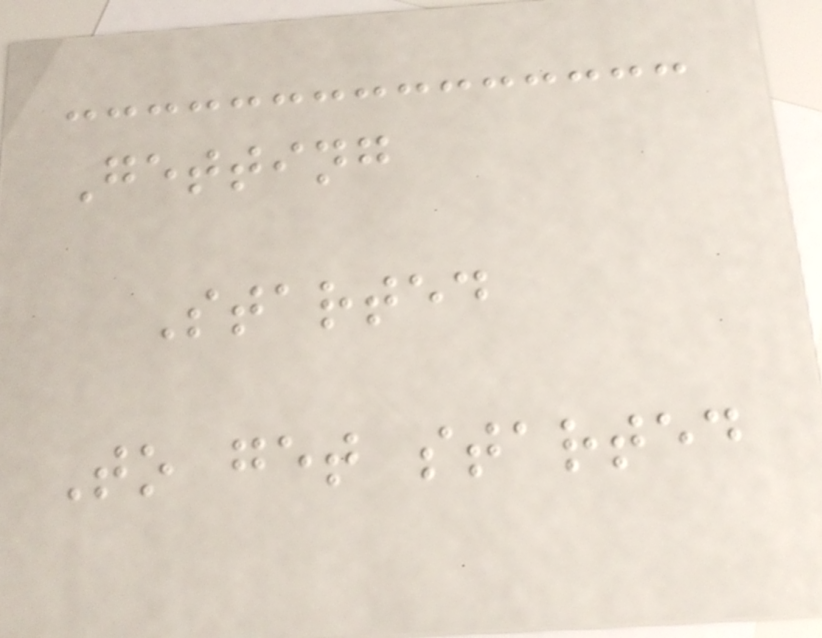Getting
Started
To get started
